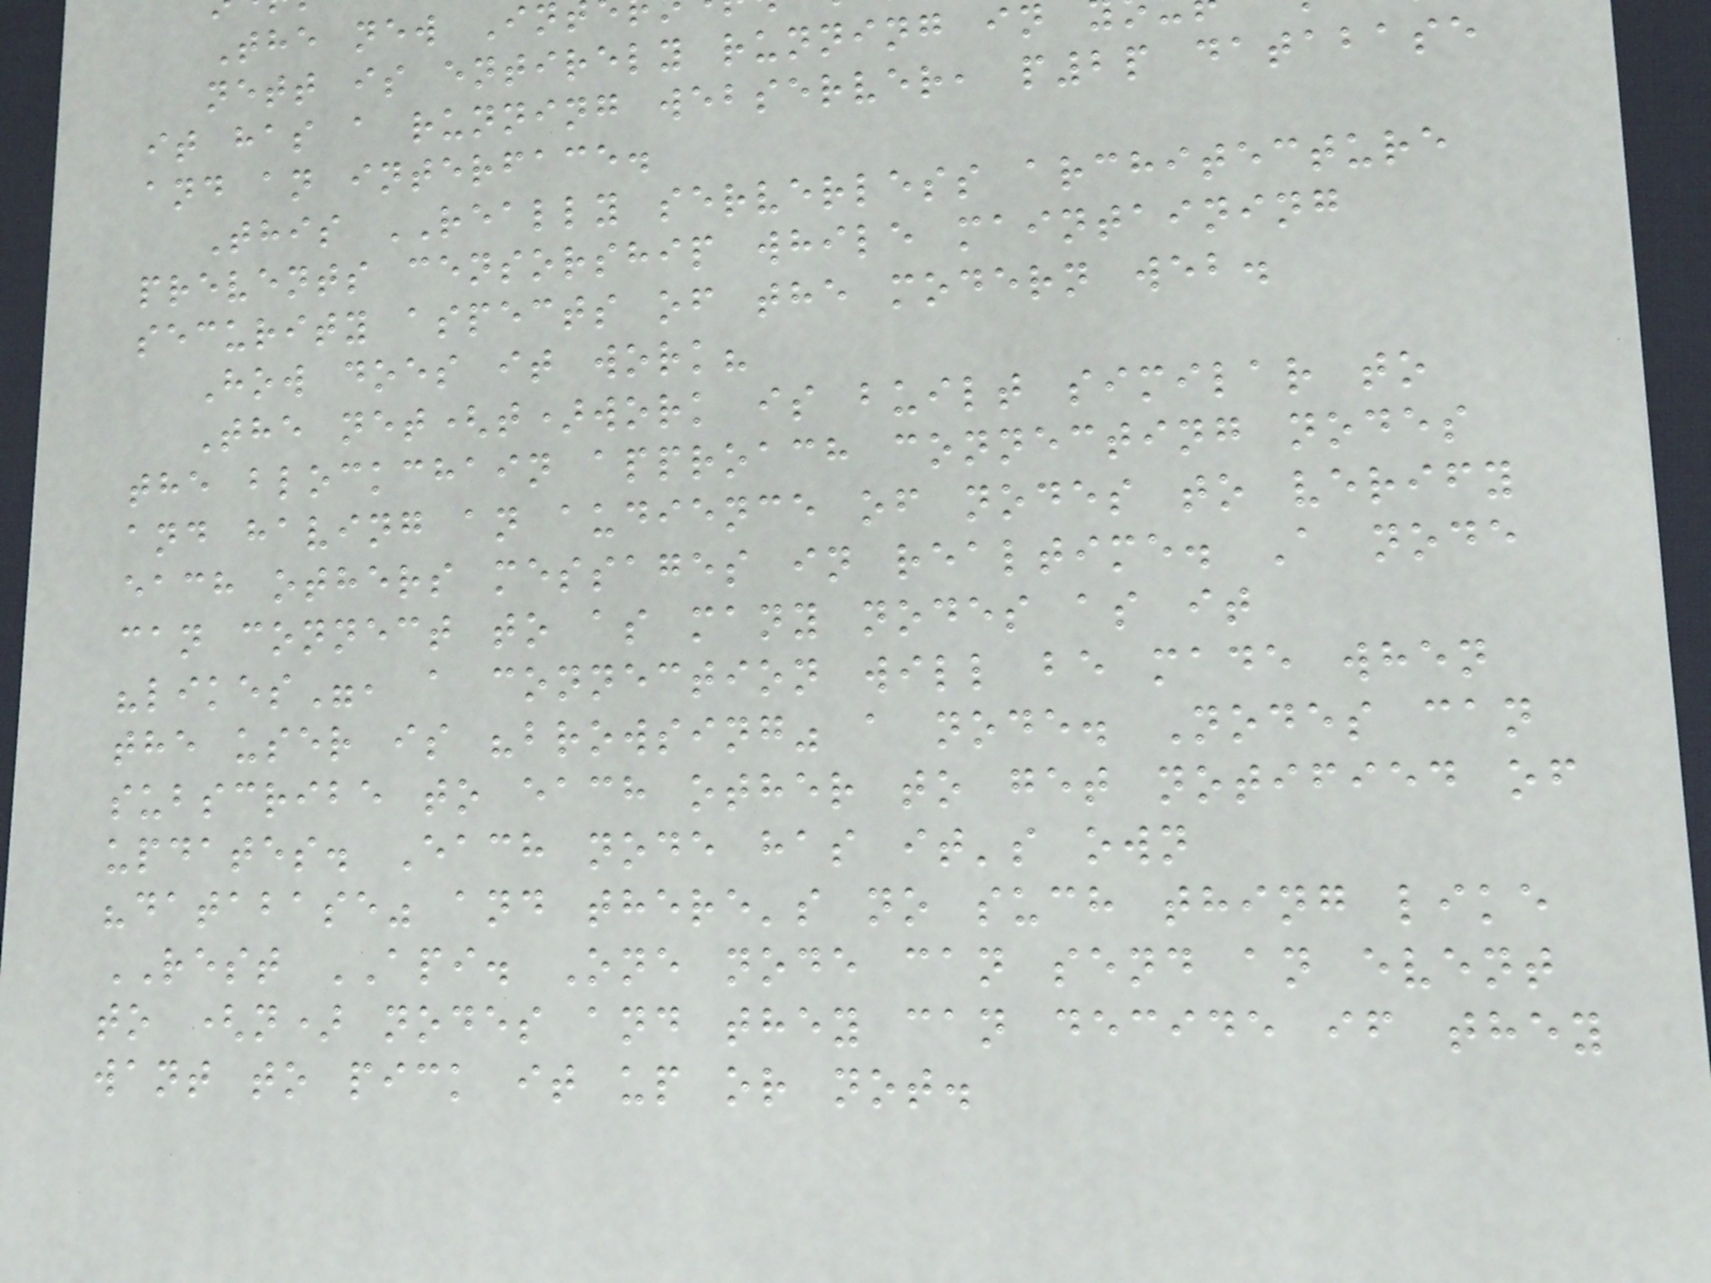The new In
nett is entirely running in
it has a running webserver, p2p database
and an interface.
This REALLY serverless architecture
prevents censorship while maintaining
security aspects of the modern web.
How does it work?
The net(t)work is built similar to
the blockchain approach connecting nodes
and having an audience of nodes to verify
each others messages in realtime. A node
can connect to as many nodes as it
"likes", a connection will be made when
the user is "browsing" a node. Nodes can
subscribe to each other to get notified of
updates. Each node has it's own
"database" and there's no such thing like
REST API. One node can send an event
to (n) nodes and they can decide if they
want to pick it up or not.
